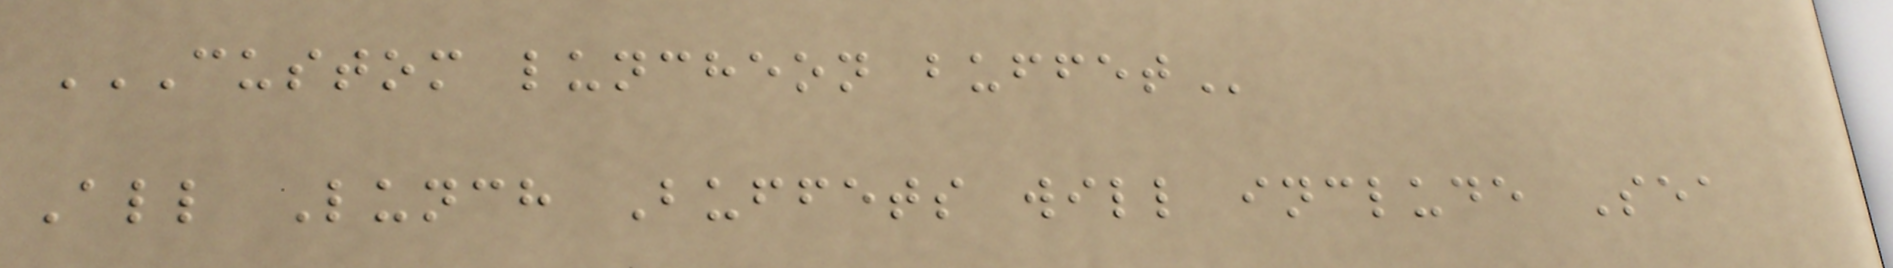CUSTOM LUNCHEON BUFFET
All Lunch Buffets will include Sea
